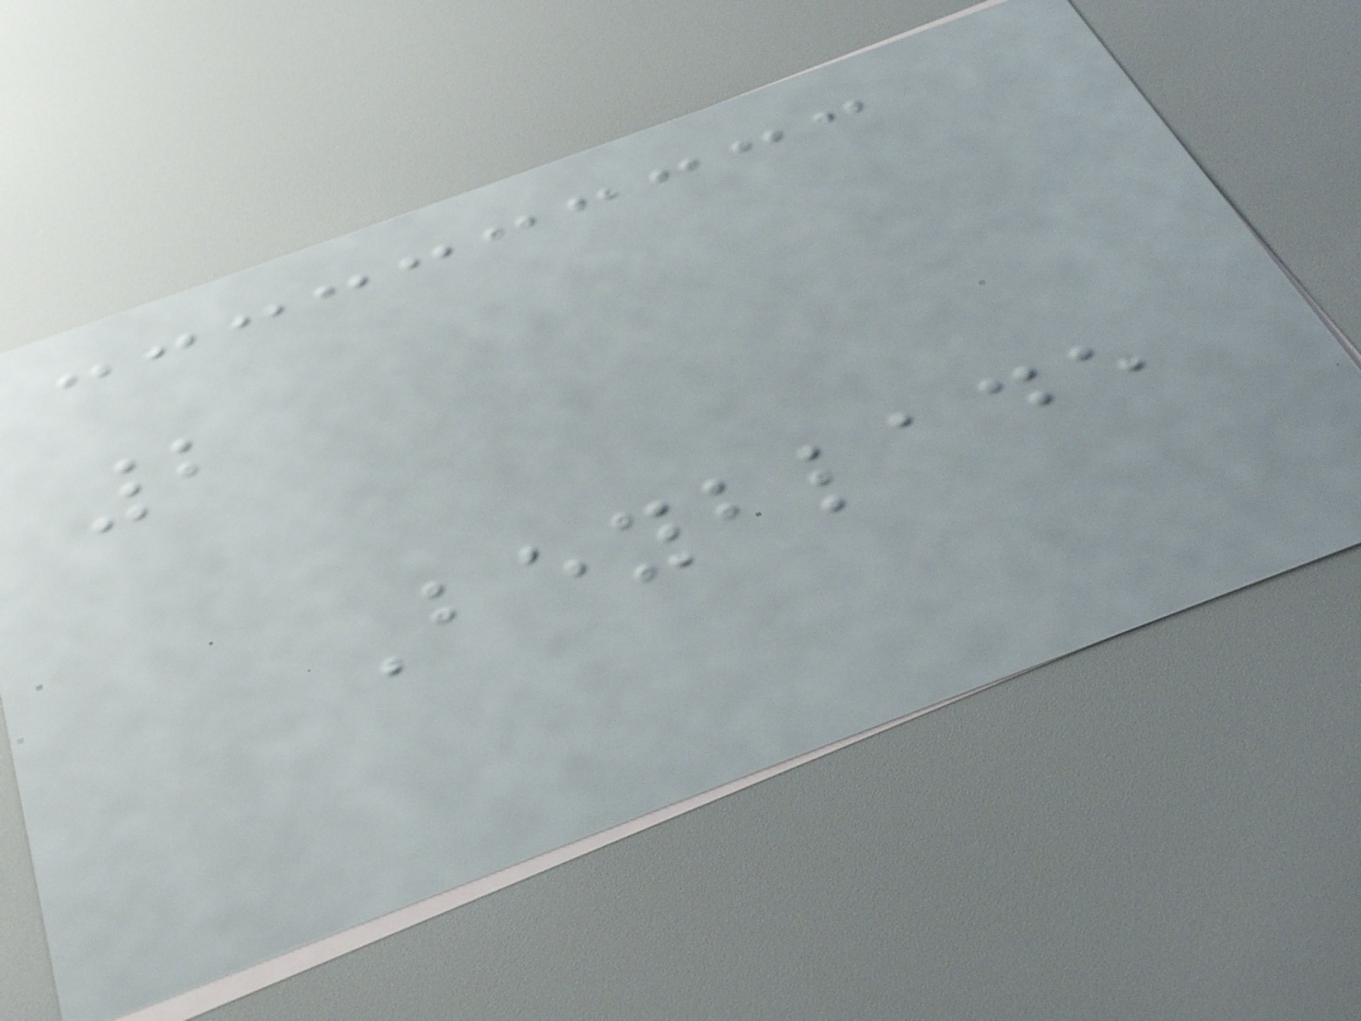2
Beyblade
